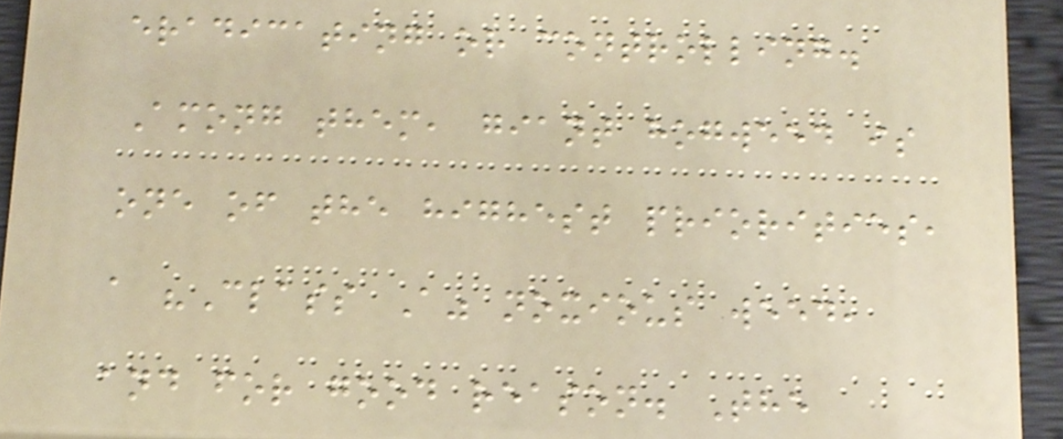eradicating or controlling.
Among them, giant hogweed is
one of the highest priorities,
a "Class A" noxious weed,
and for good reason. The
